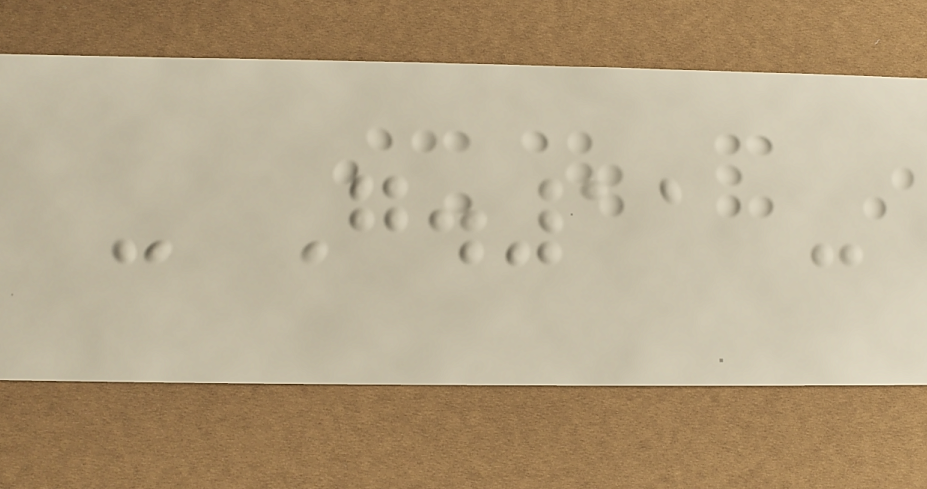- G.11 -
